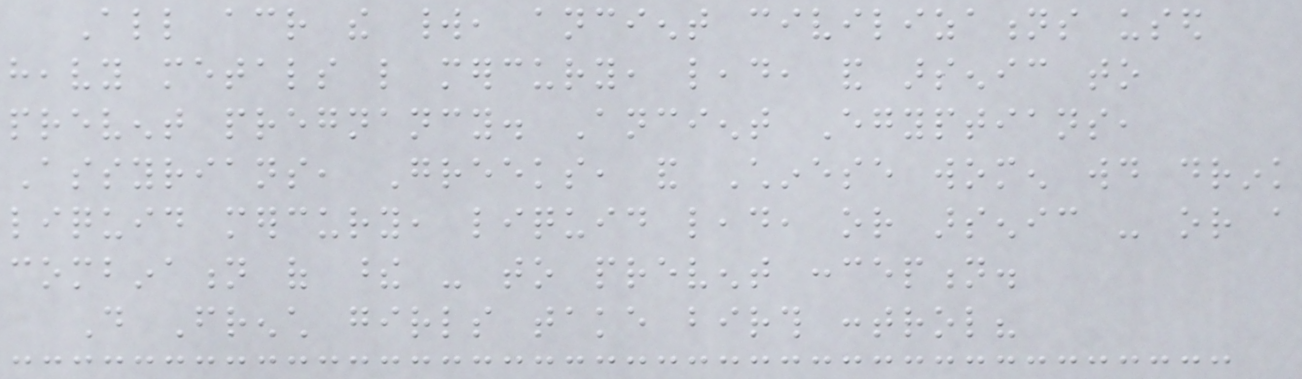All across the world, ancient civilizations used
heavy metals like mercury, lead, and arsenic to
prevent pregnancy. Ancient Egyptians,
Assyrians, Greeks, and Chinese women would drink
liquid mercury, liquid lead, or arsenic - or a
combination of these - to prevent conception.
Do French girls take birth control?
